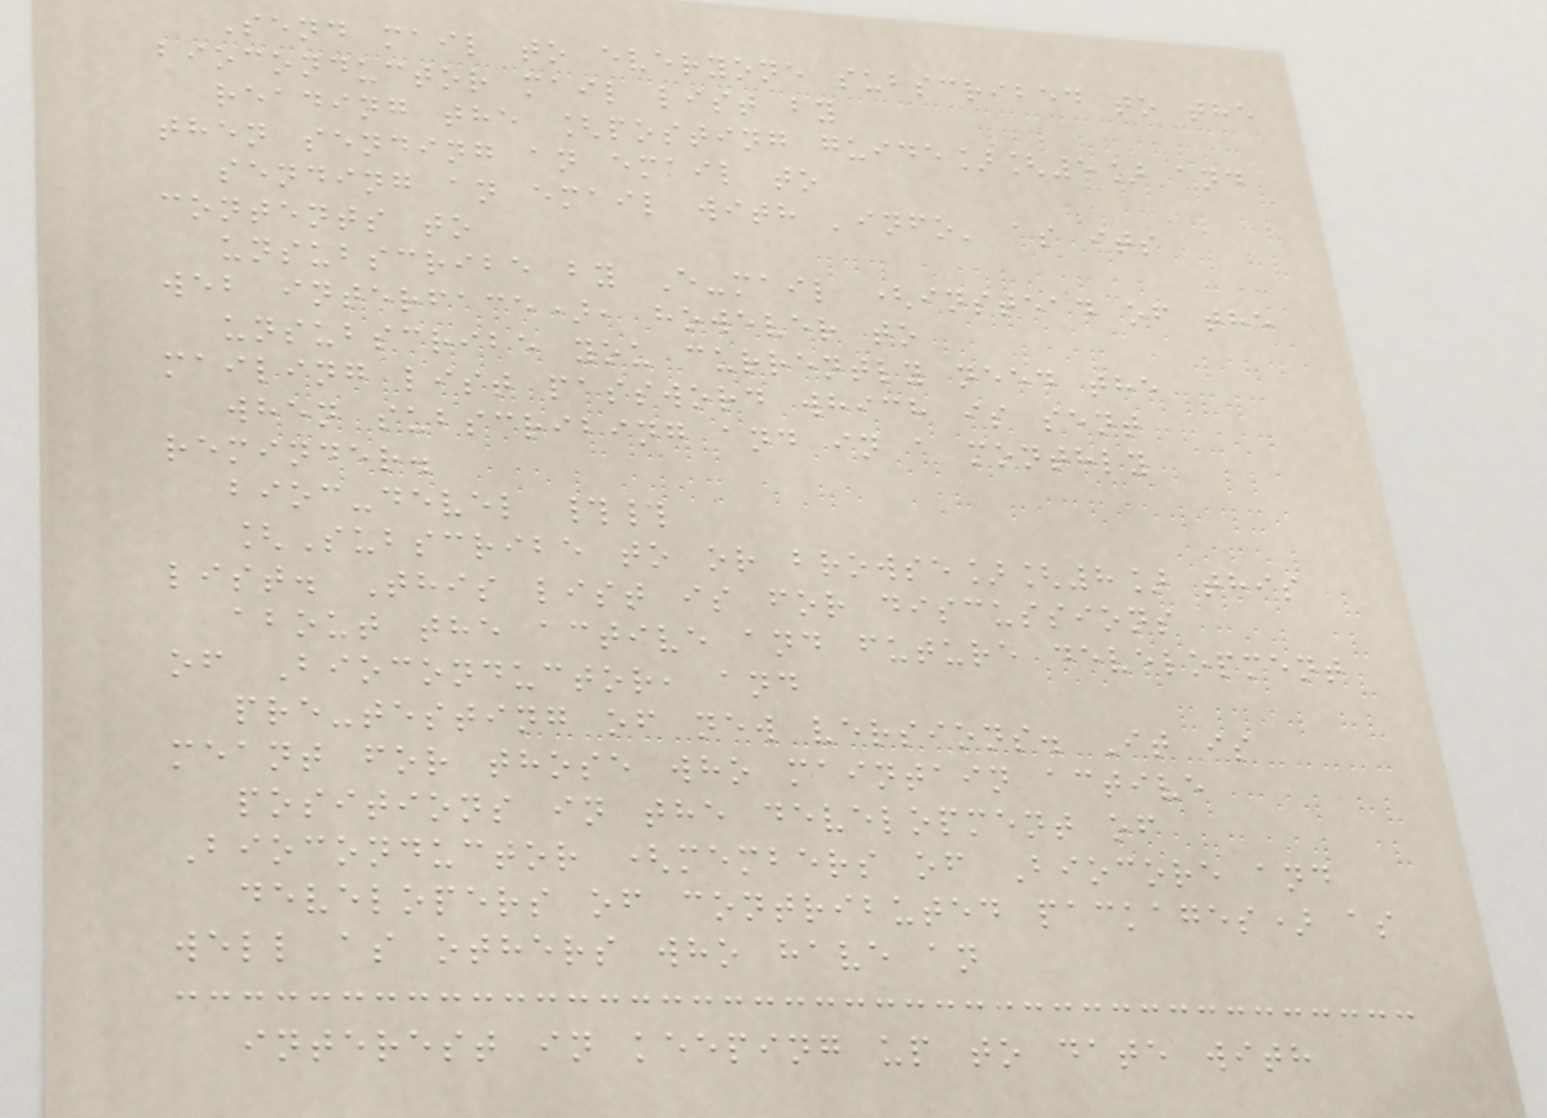Send mail to everyone subscribed to the
bioconductor mail list by
reading the [posting guide][5] and
then sending an email to
sending an email with 'info' as its
contents to
unsubscribe by E-mail (instead of the
web interface), however to
unsubscribe you currently need the
mailing list password which is sent
when subscribing and in a monthly
reminder.
bioc-devel ##
[Subscribe to or browse][8] this
list. This list is for discussions
about the active and future development
of Bioconductor, and
pre-testing of new versions. It is
meant for those who maintain active
positions in the development of
Bioconductor (members of Biocore and
developers of contributed packages) as
well as others who have an
interest in keeping up to date with
